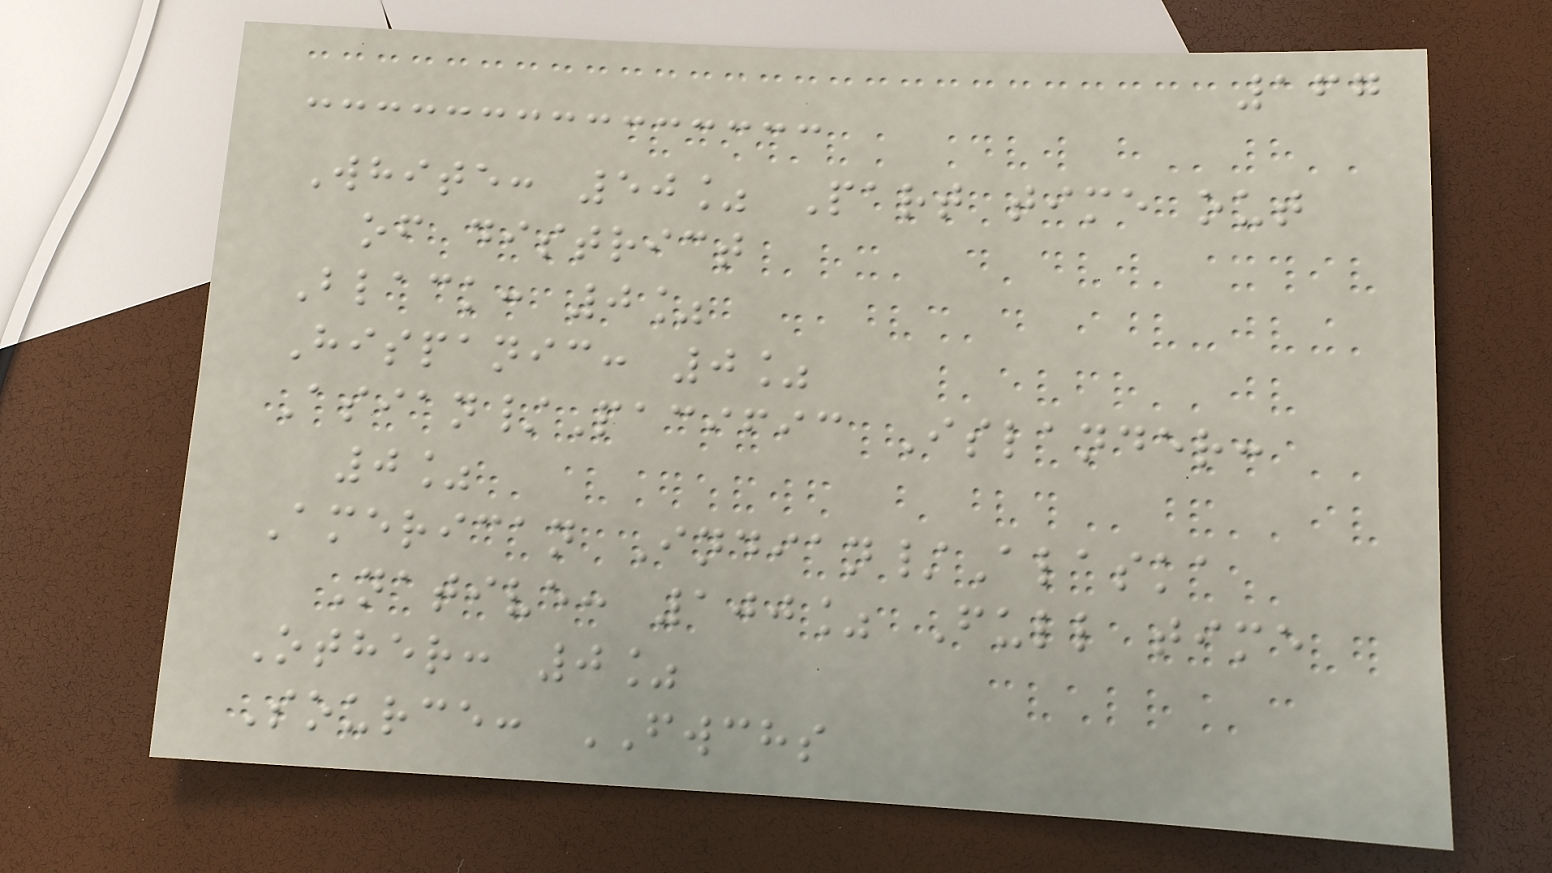167
White: 50% Part time out
of district
Black: 0%
Hispanic: 0%
Asian/Pacific Islander:
0%
American Indian/Alaska
Native: 100% Full time
Other: 0%
Source: FWCHS
